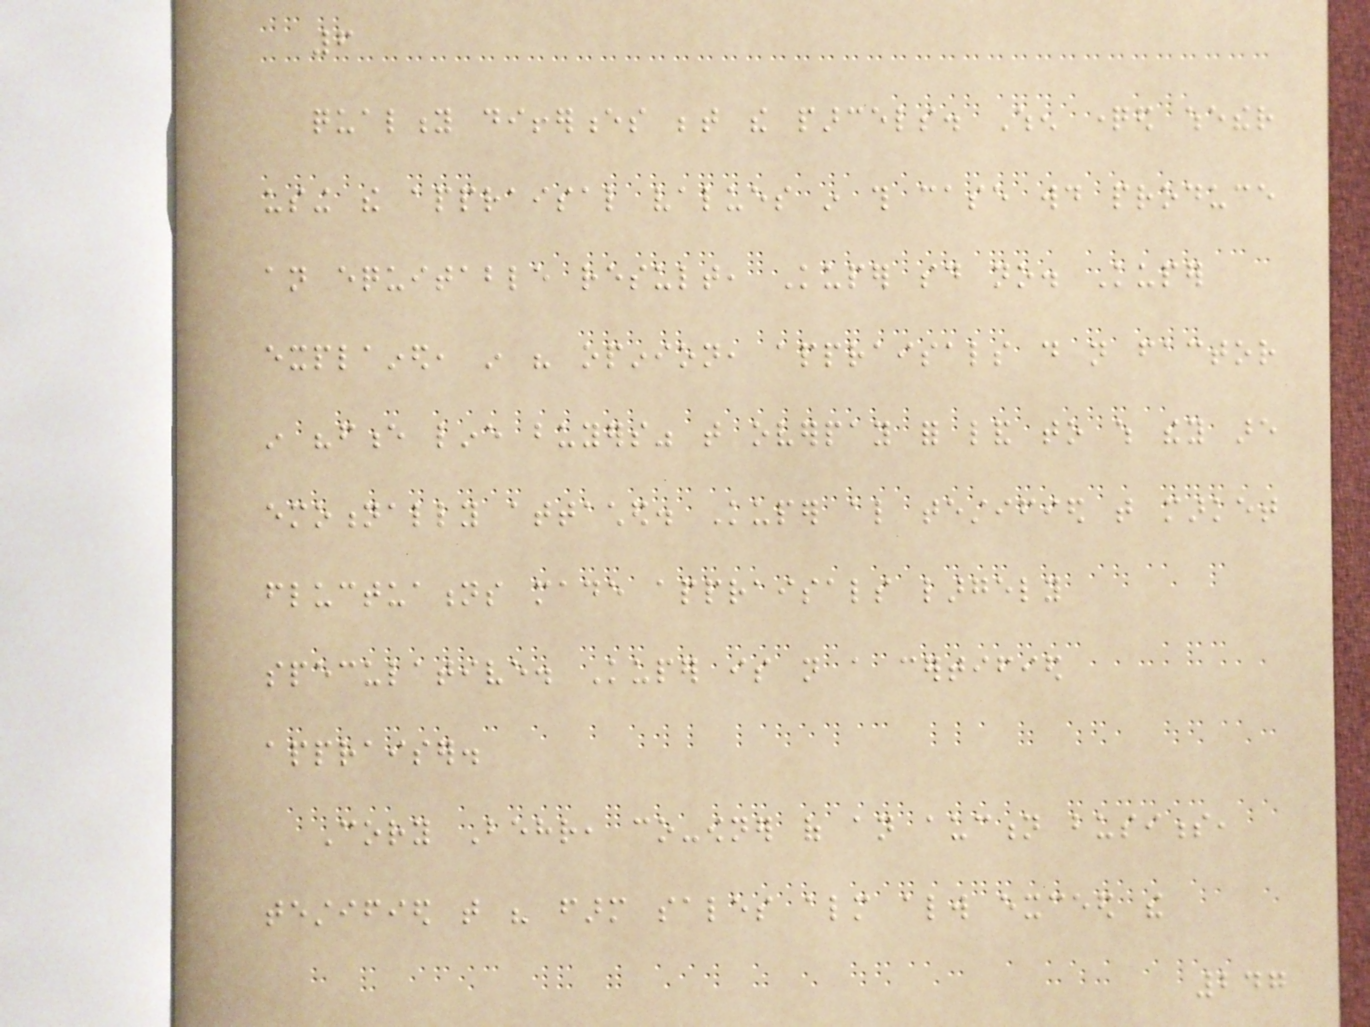6
quality differences between the parcels. When questioned whether
using the appraisal values in this case would produce
an equitable result, Kuper said no. Kuper
explained, in his opinion, appraisals do not factor
in "fence line buyers" that overpay for land to which they are
emotionally attached. Kuper also testified that market
fluctuations made appraisals largely
speculative. Kuper is not a certified
appraiser.
Cory Behr, co-owner of an auction business,
testified that his farm sales almost always exceed the
247
